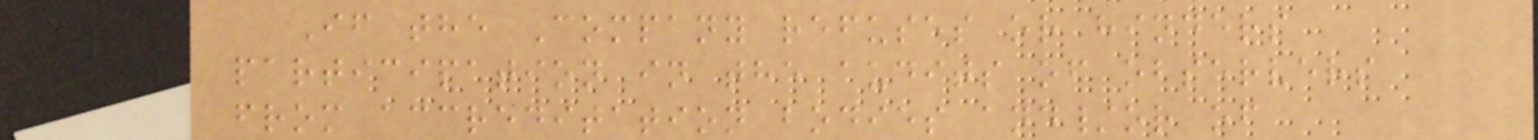If the Company refuses or hinders
participation in the audits of observers
from accreditation bodies and/or of
